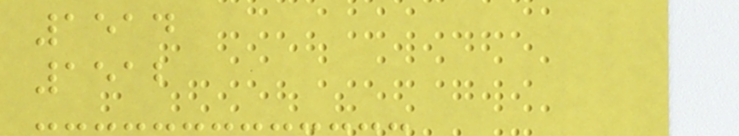1514
1512
